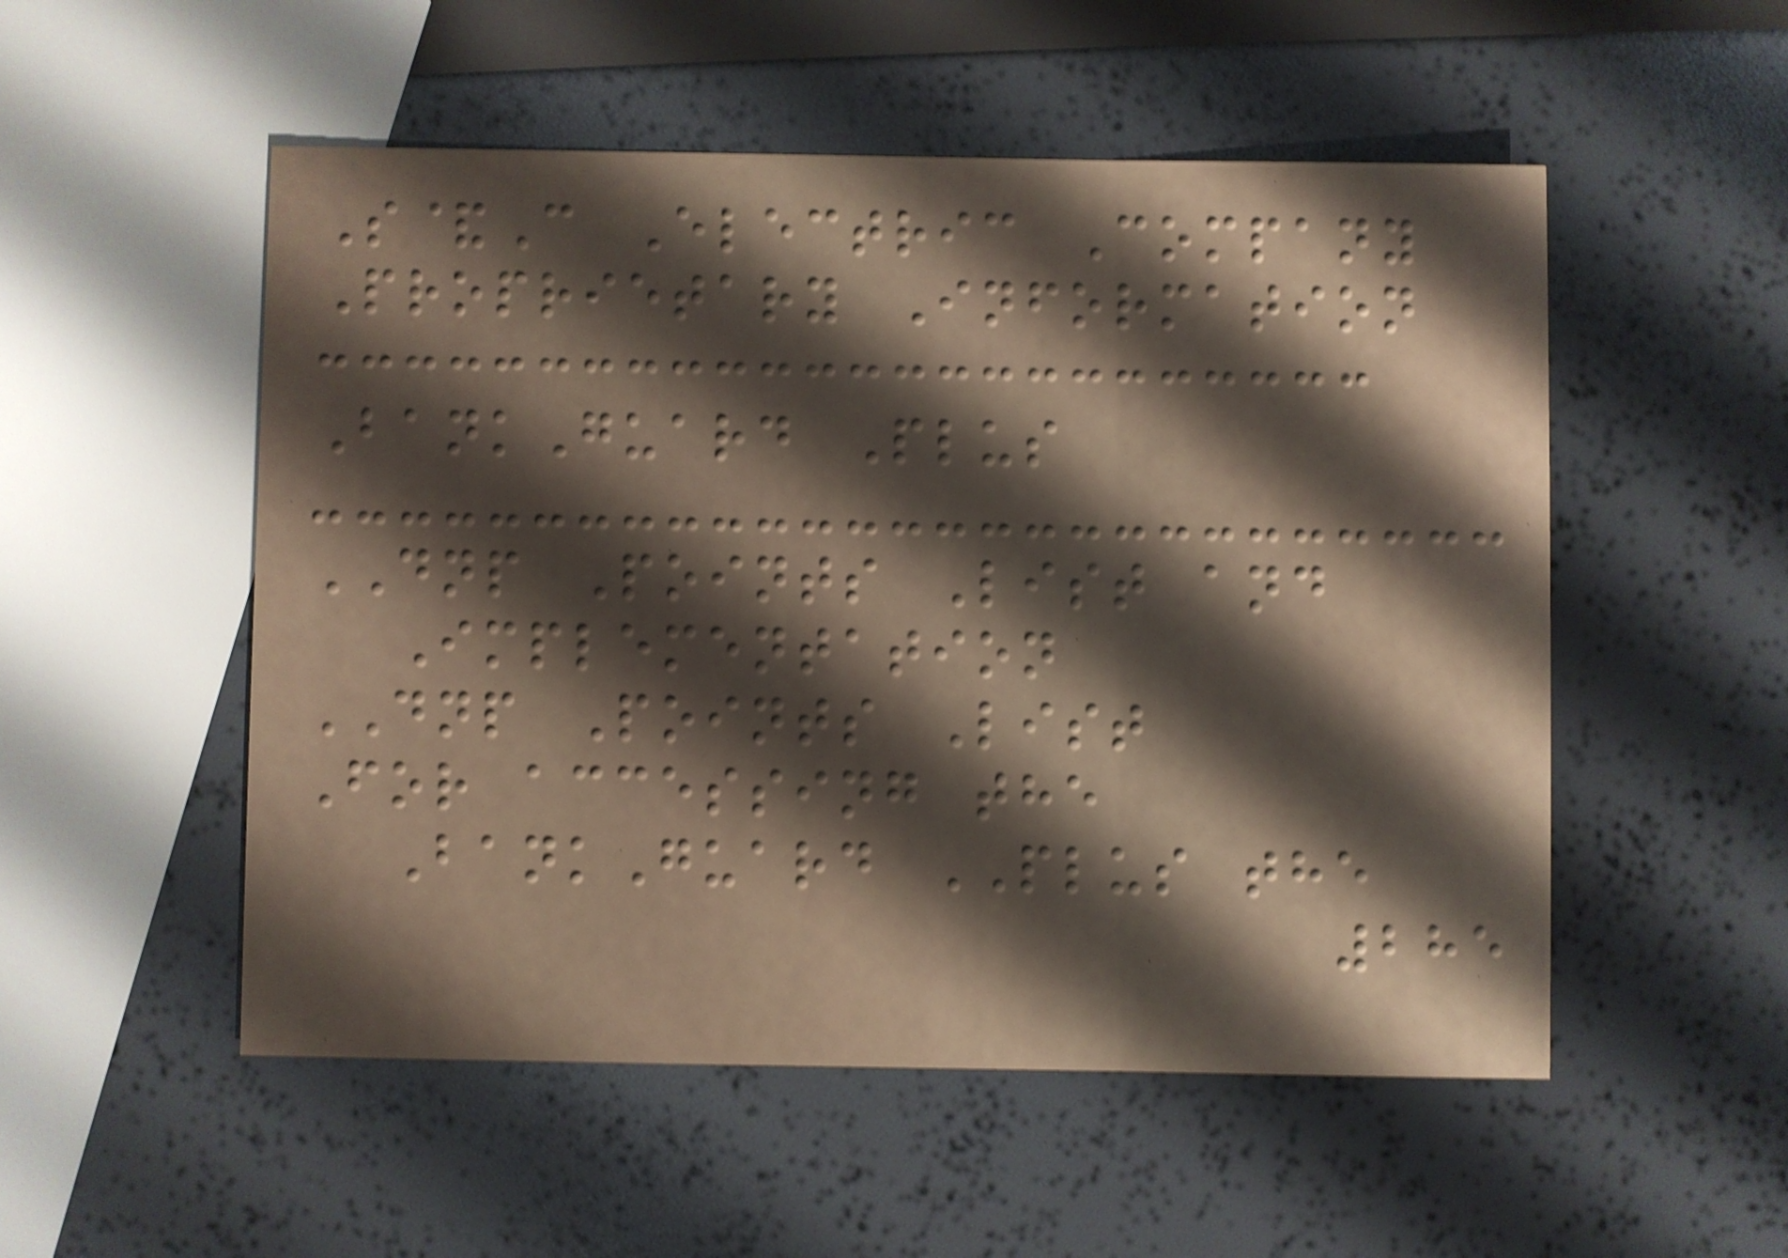S&C Electric Company
Proprietary Information
BankGuard Plus
DNP Points List and
Implementation
DNP Points List
For accessing the
BankGuard PLUS the
285
